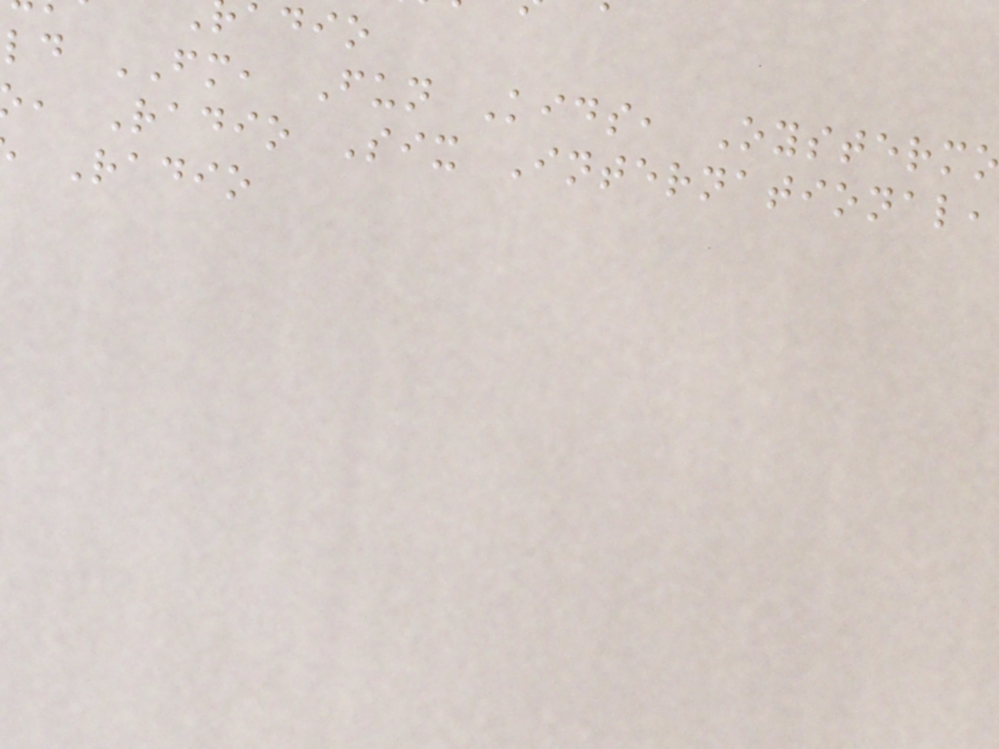ld FM, Fun Kids, Oysterm
, Radio Six International,
Radio
